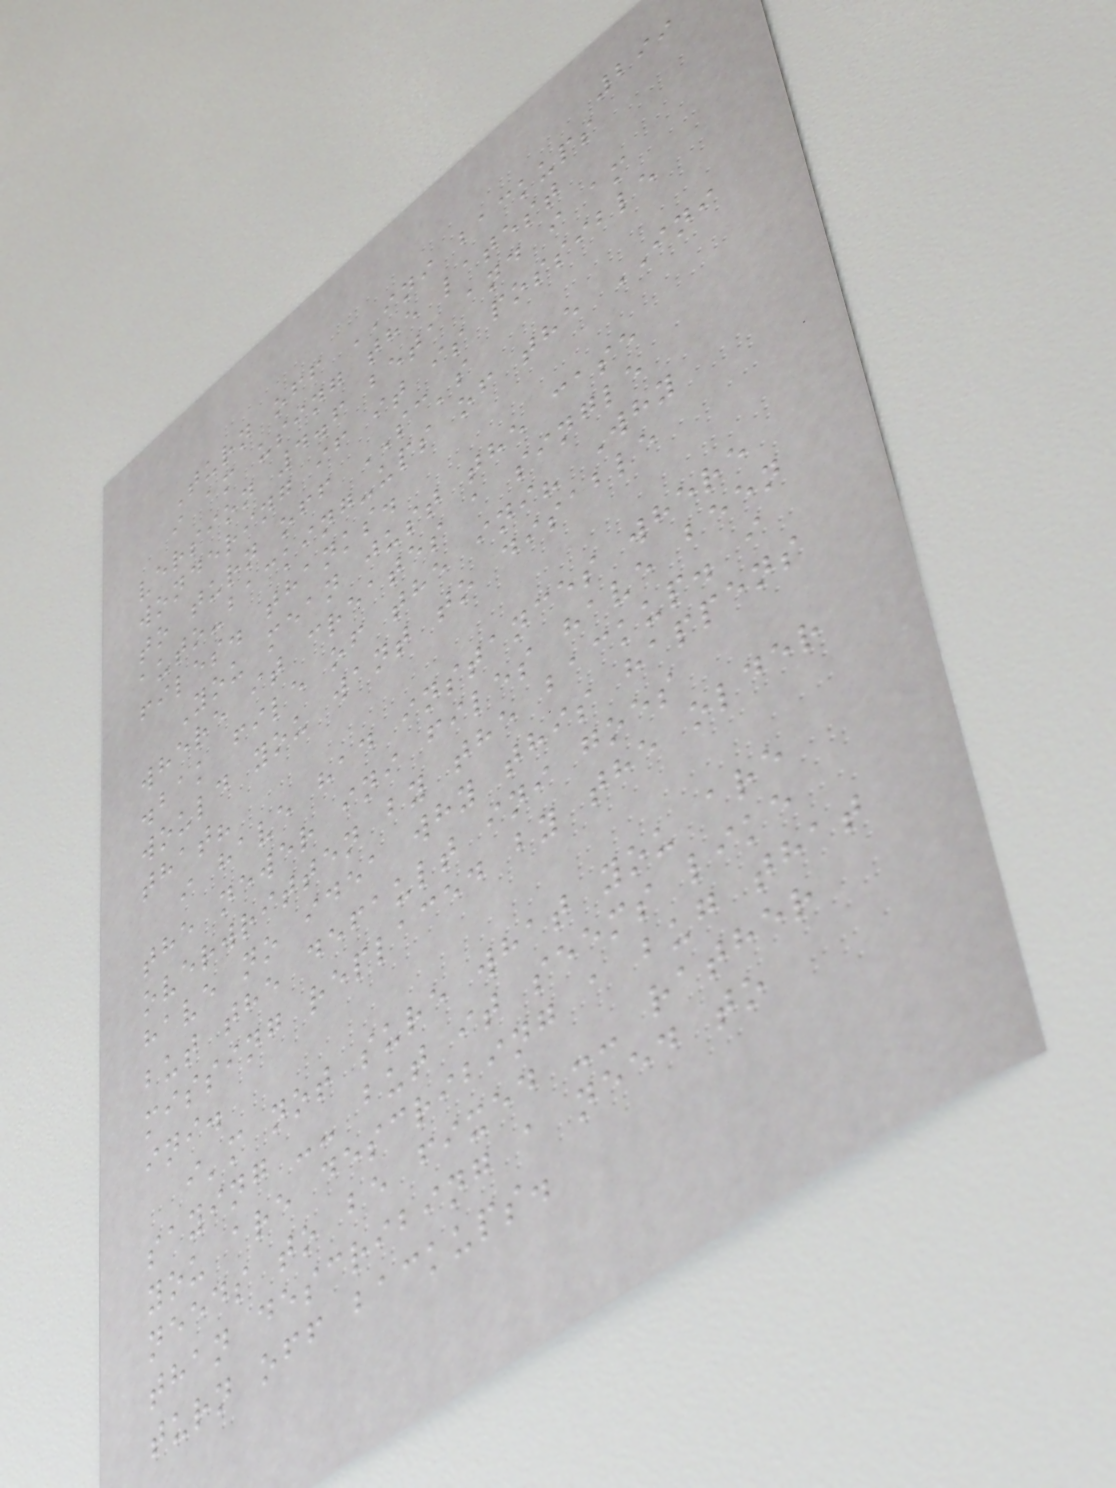299
Turn off INI backups
i am using the latest
version 4.6 beta and i am
wondering if it is possible
to turn off SC's
auto-backing-ups of the INI
files. thanks.
You mean just the case
where it creates a single
.bak file of the ini? Why
would you want to disable
that?
i have had instances where
the newer ini files have been
overwritten by the backup. i
have no idea why this happens
but the default ini goes
missing replaced by the older
ini.
i'm not sure what you are
saying -- but it seems like
you are describing a bug that
needs to be fixed -- rather
than describing a need to
turn off backups.
